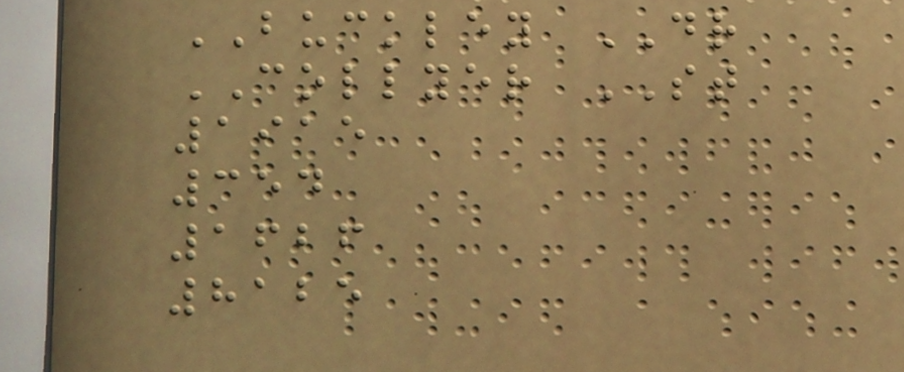BUCKLEY DR
COLLYER ST
1915
354
1626
8125
